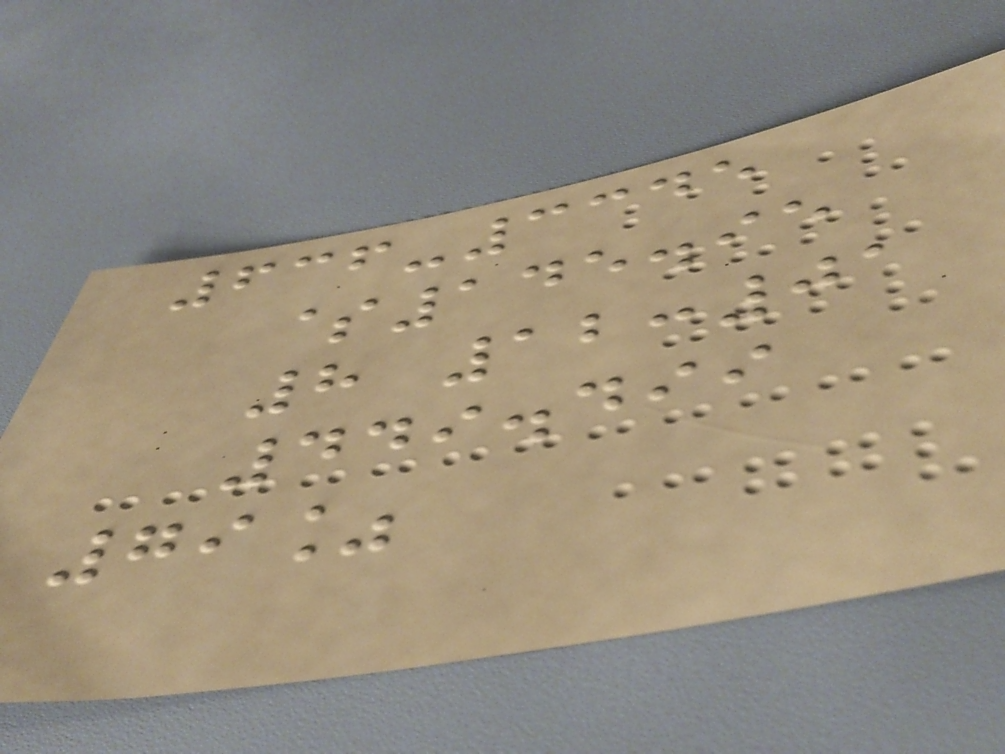636-3345
$145.95
8 12:01
449.499
79%
